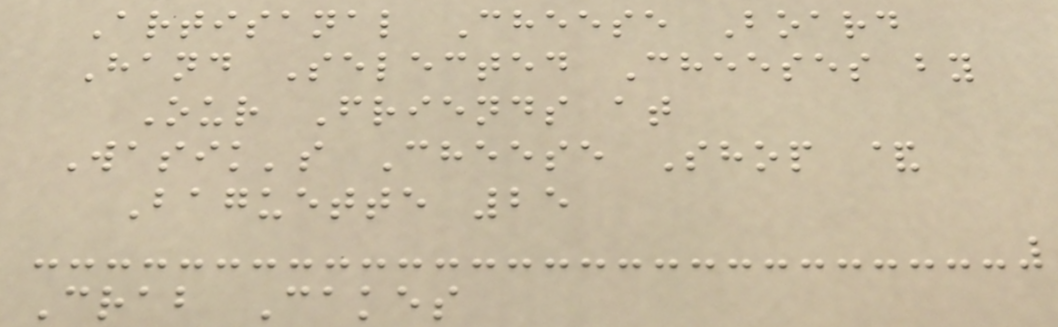Artisanal Cheese Board
Hand Selected Cheeses by
Our Friends at
Wasik's Cheese Shop &
Baguette 25
Crab Cakes
